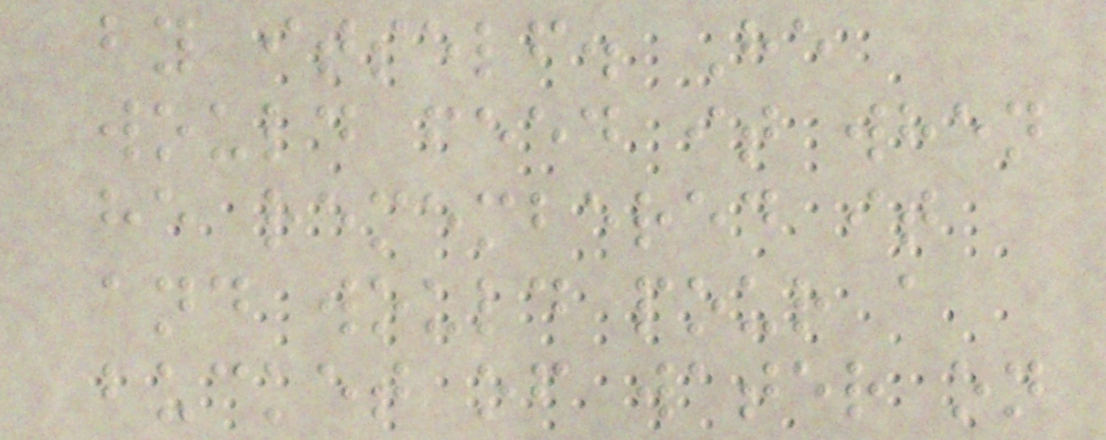by itself. He
would feed it when
he remembered it
and would pour a
bucket of water on
